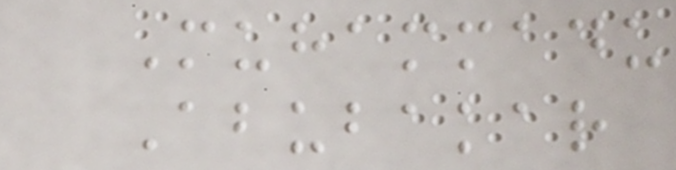Muhammadu
Abubakar
